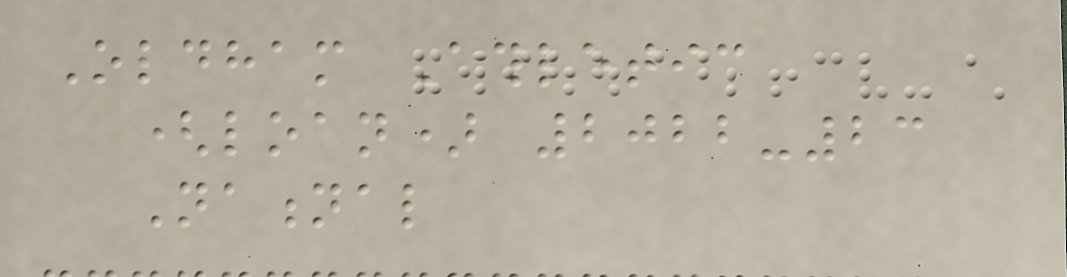Oldham Athletic
(loan) 2022-23
National
